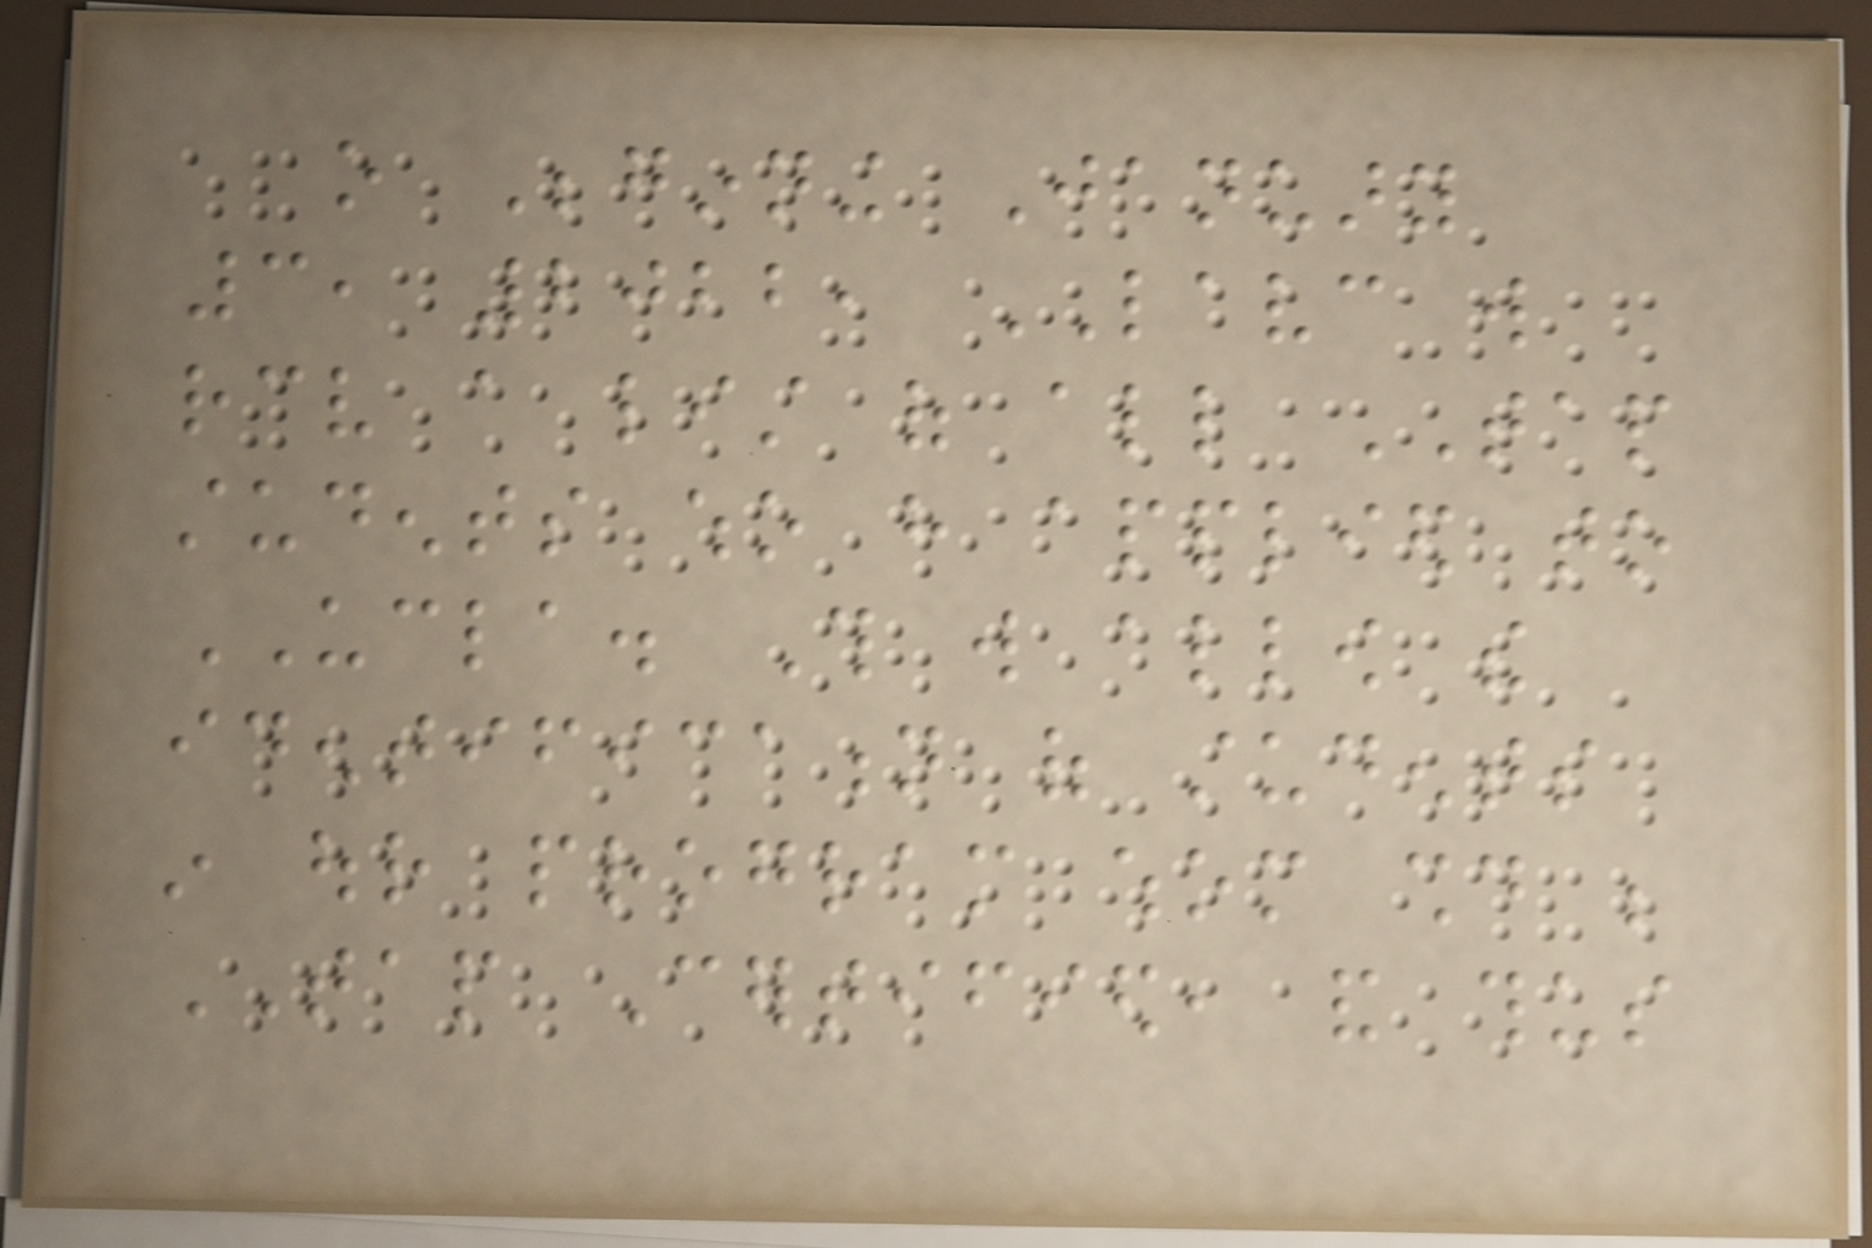o Beginning January
3, 2022, LAVC will
receive a list of all TAP
students who have applied to
UCLA. This will allow the
identification of students
in our program whom should be
TAP Certified, and thus
